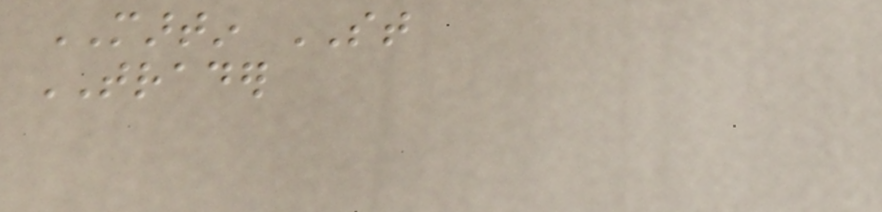MARTIN ST
TRADER
